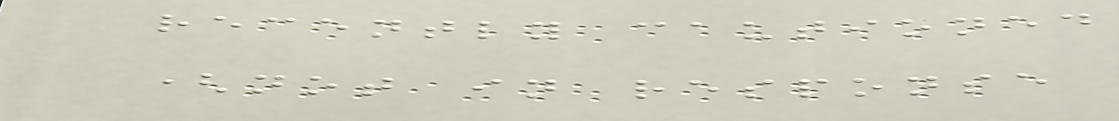recently cautioned
(not in response
